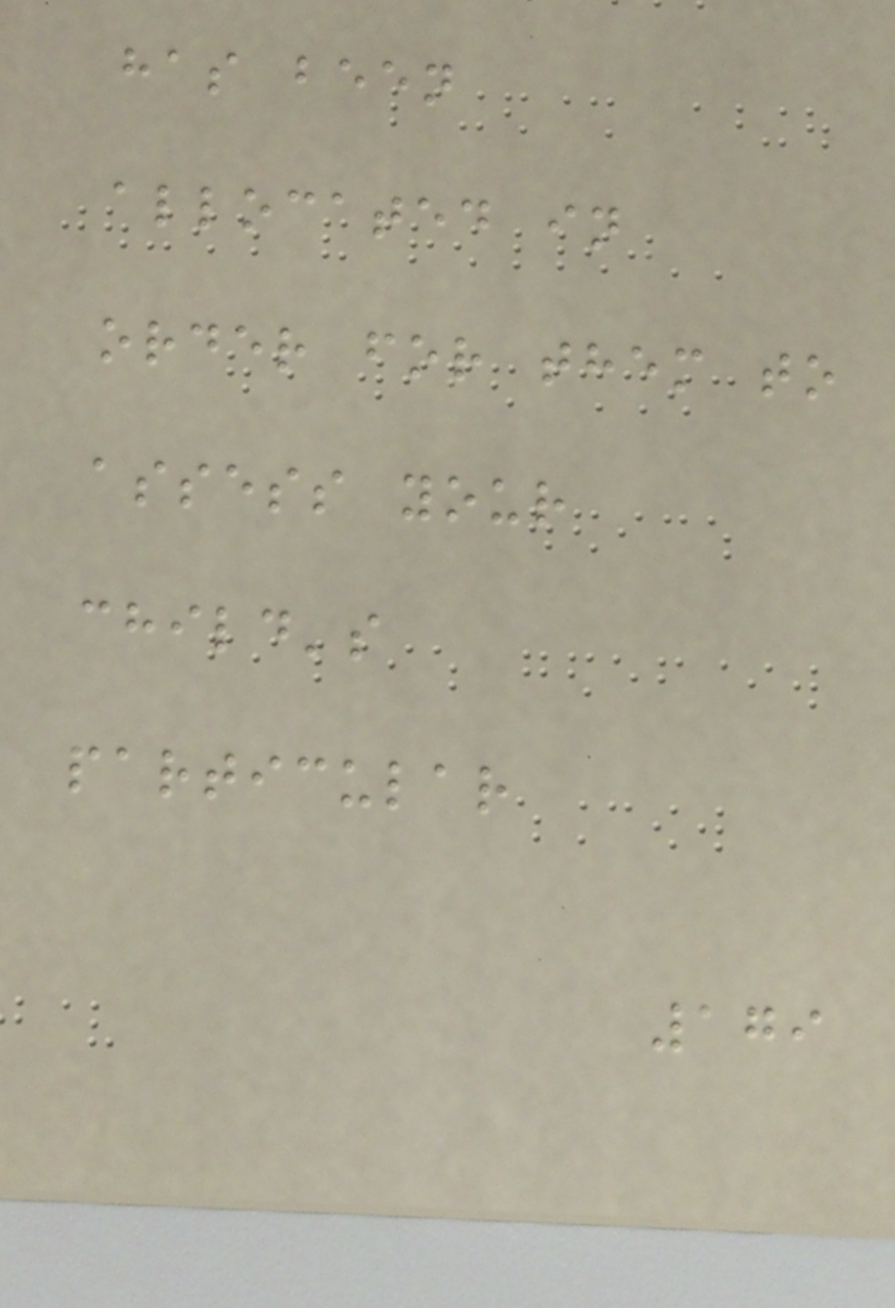has been
allocated in
order for them to
assess your
child's
particular
179
